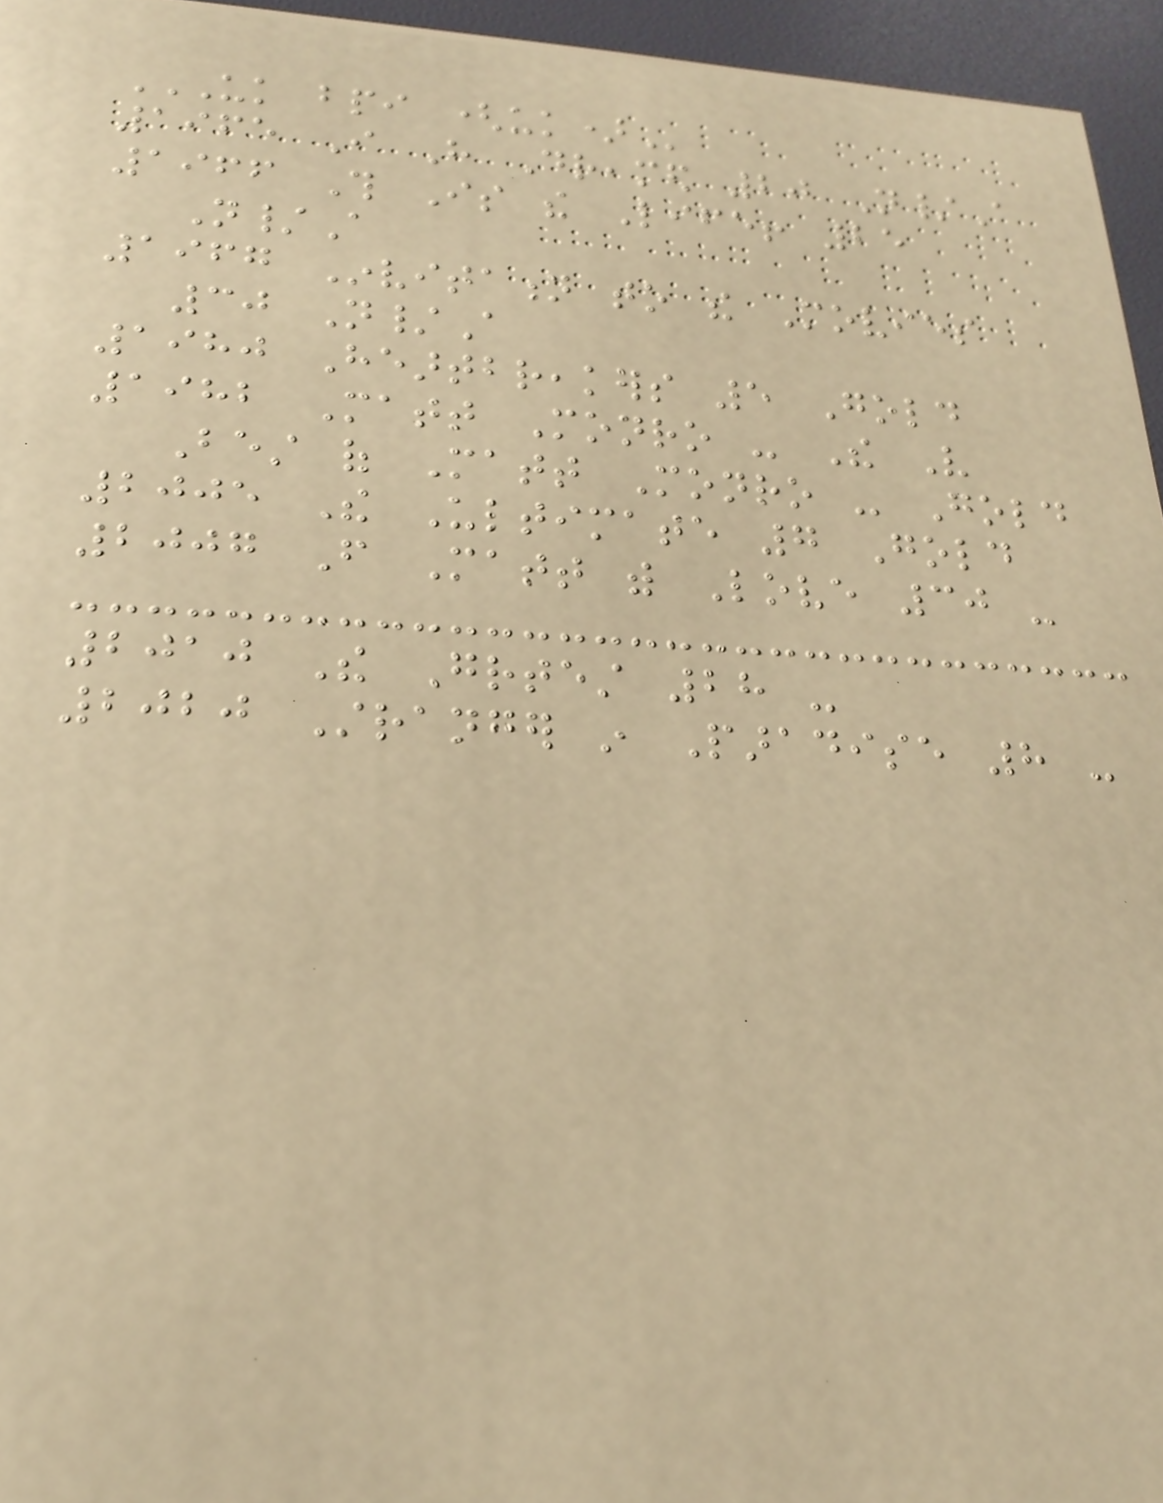UK BPI (UK)
1965 I Have Dreamed 20 N/A
1966 This Is the Life! 25
N/A
1967 Invitation to the Movies
30 N/A
1980 Heartbreakers 5 Gold
1982 Matt Monro - The Very
Best of Matt Monro - Gold
2005 The Ultimate 7 Gold
2007 From Matt with Love 30 -
2010 The Greatest 28 -
2020 Stranger in Paradise 8 -
